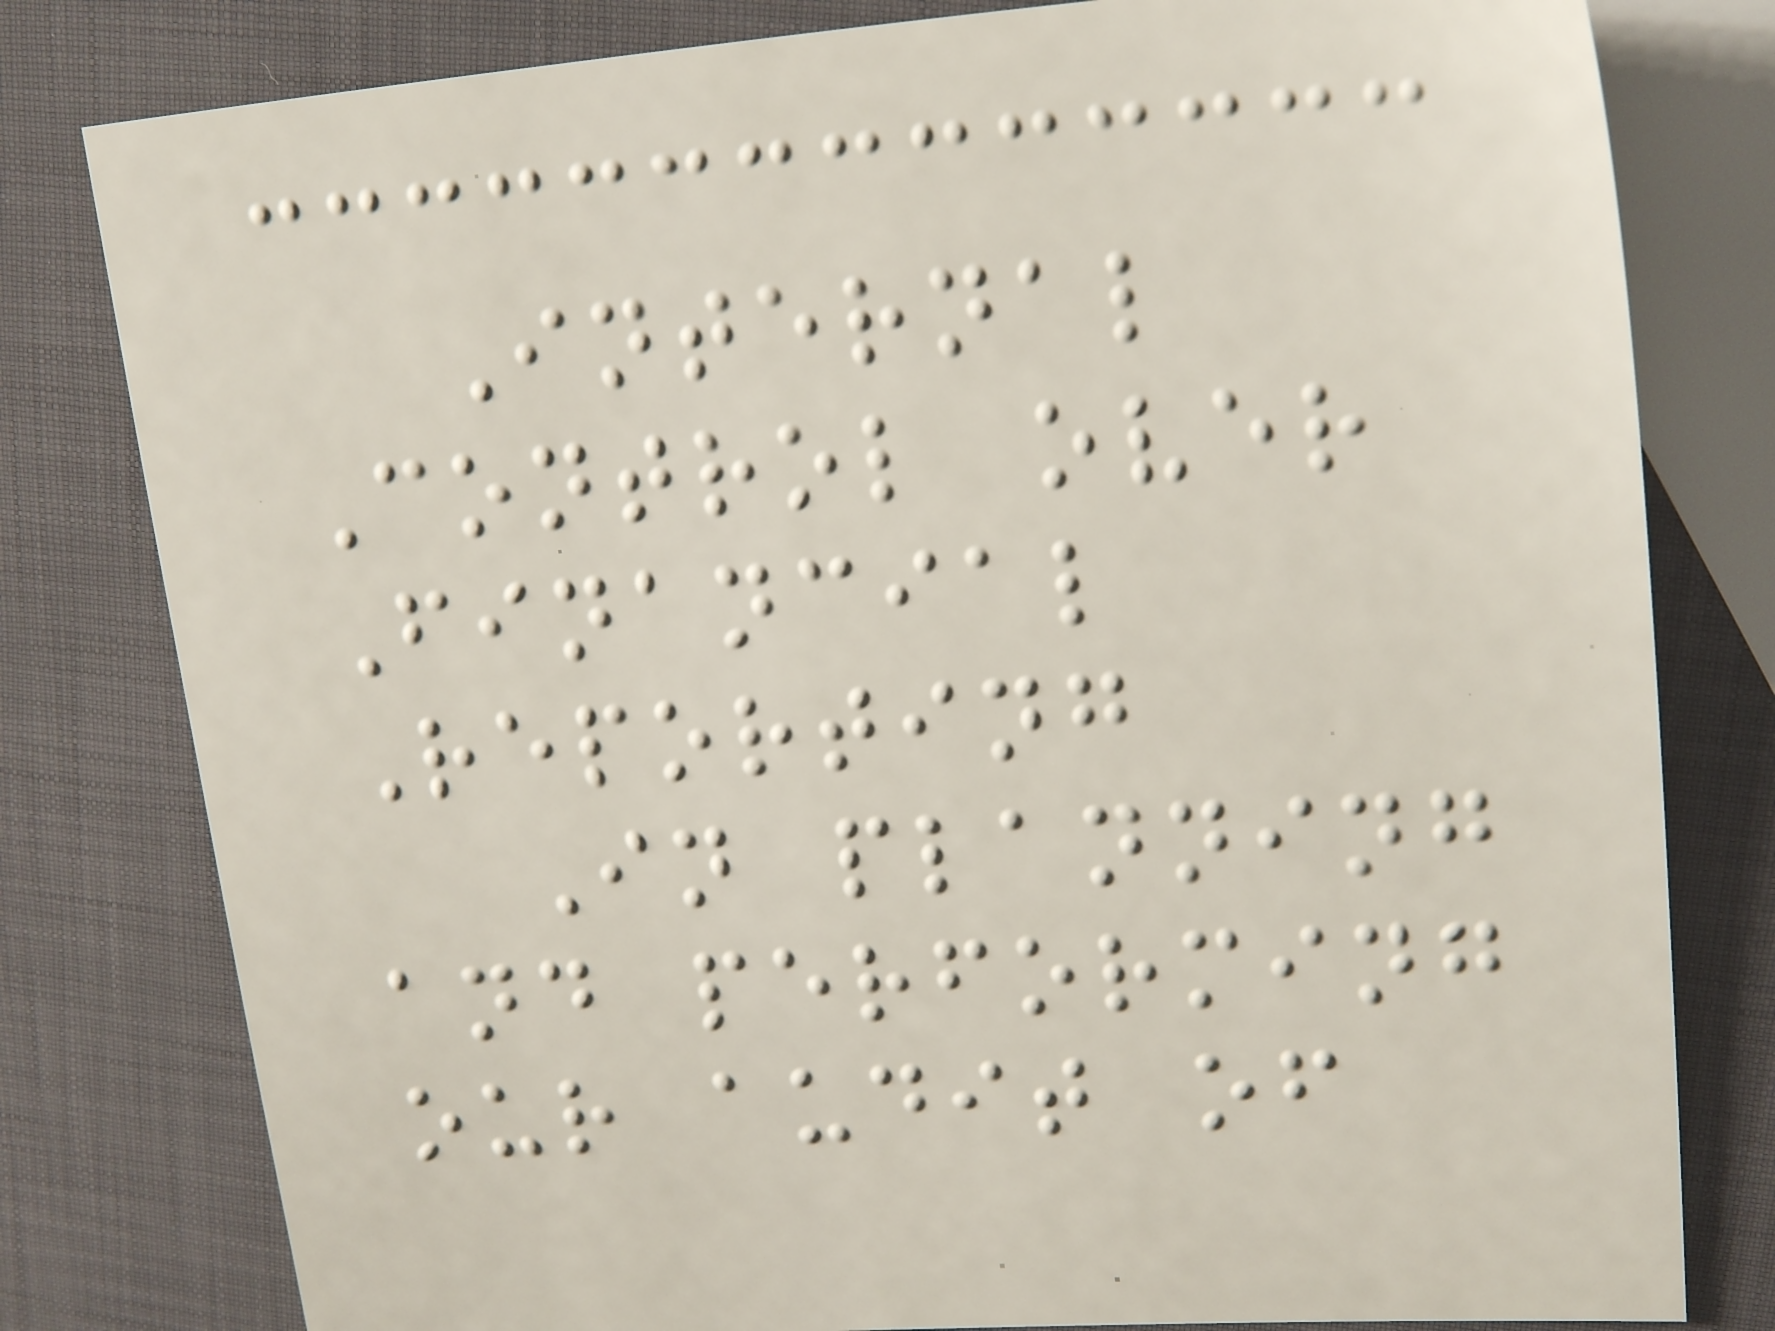Internal
Control over
Financial
Reporting
In planning
and performing
our audit of
